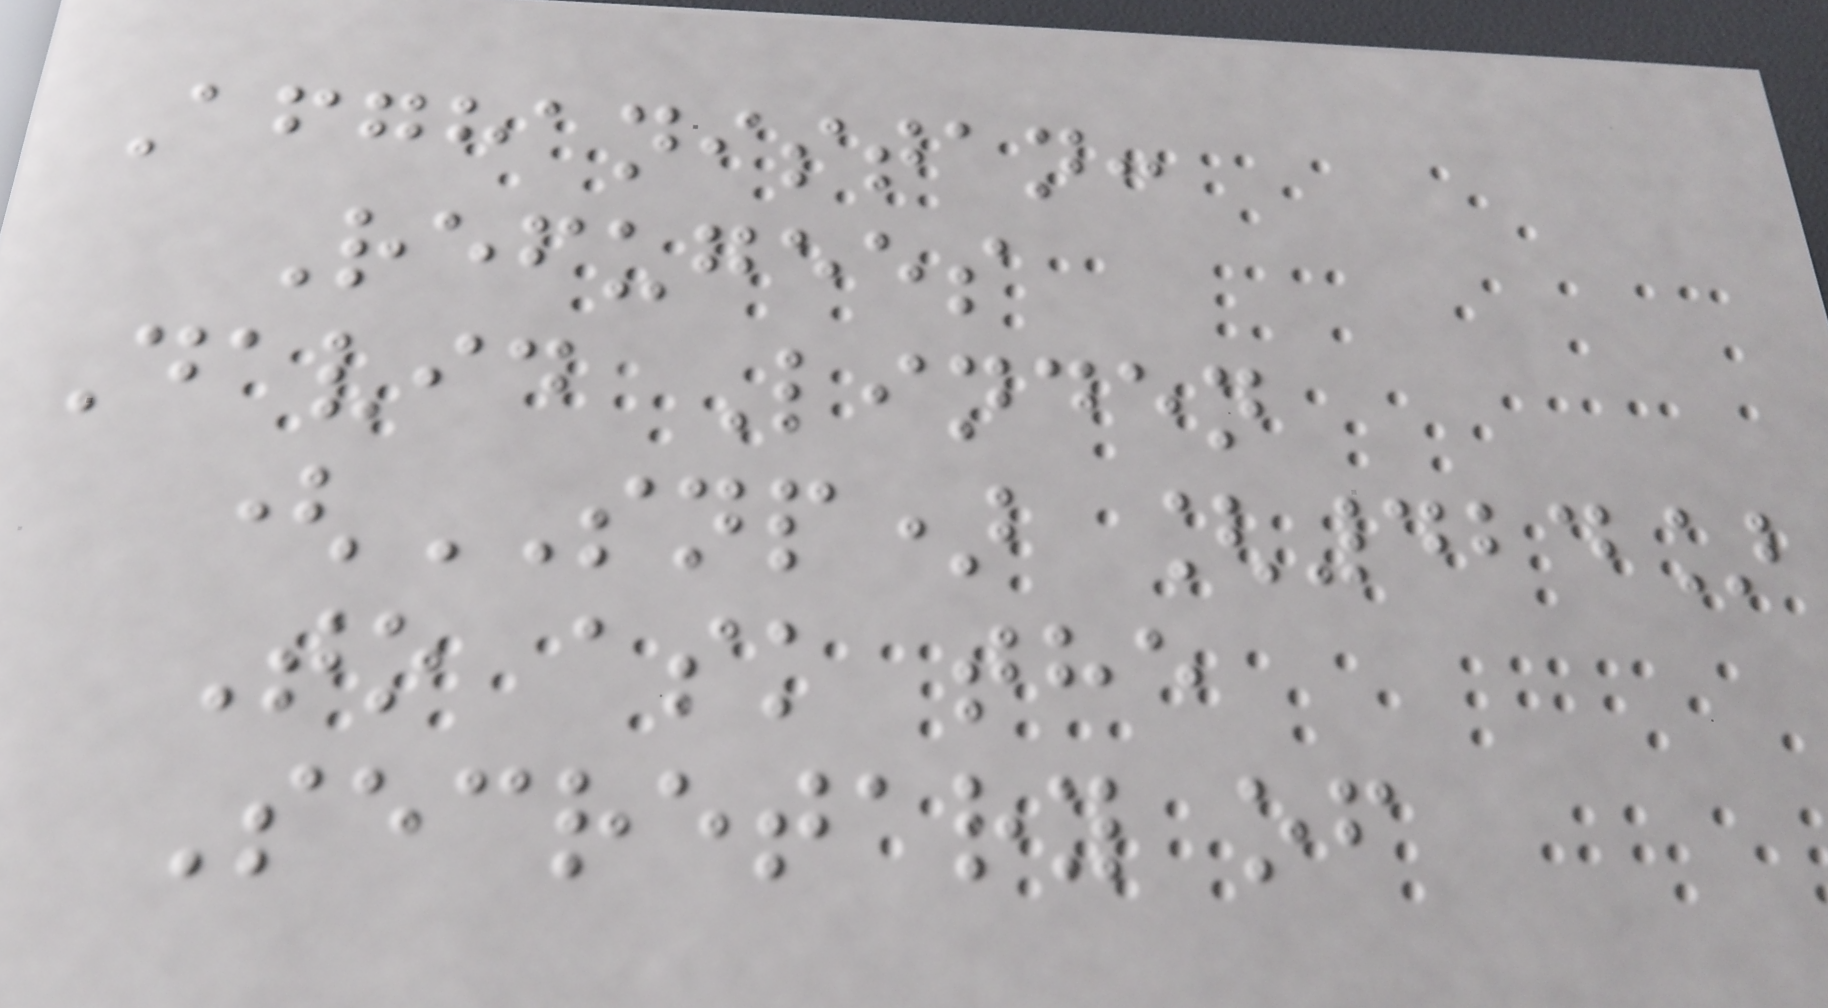Afghanistan:
Refugees
David Linden
(SNP) [424]
To ask the
Secretary of
